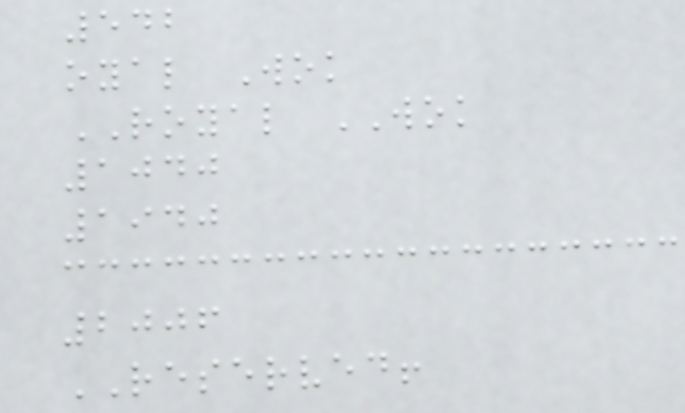542
oyal Wok
ROYAL WOK
1040
1940
2006
RESERVED!
